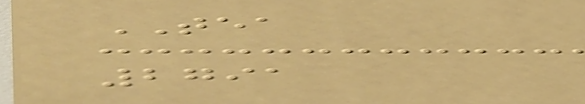TEA
2791
